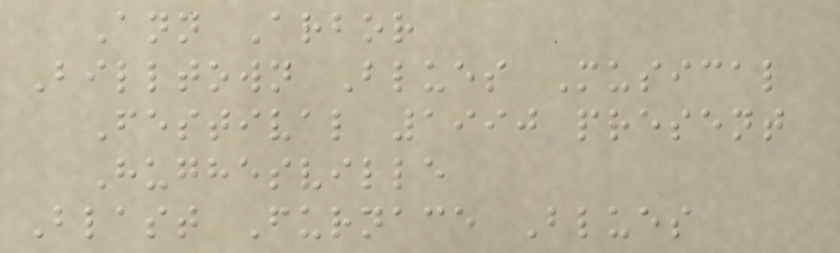Ann Arbor
Billtown Blues Musical
Festival 1990 present
Hughesville
Blast Furnace Blues
